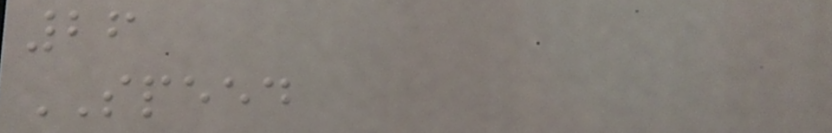26
SPEED
